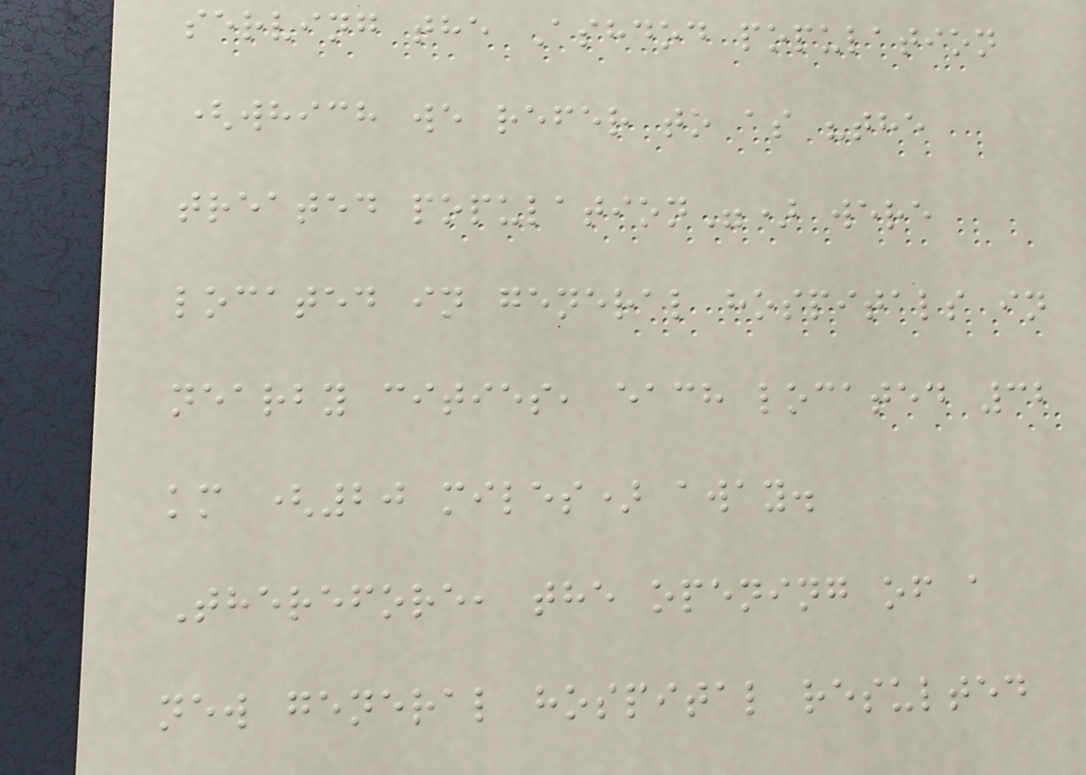serving the Ashdod population
(which we refer to as "the
treated population") were
located in general hospitals in
nearby cities, each located 32
km (20 miles) away.
Therefore, the opening of a
new general hospital resulted
